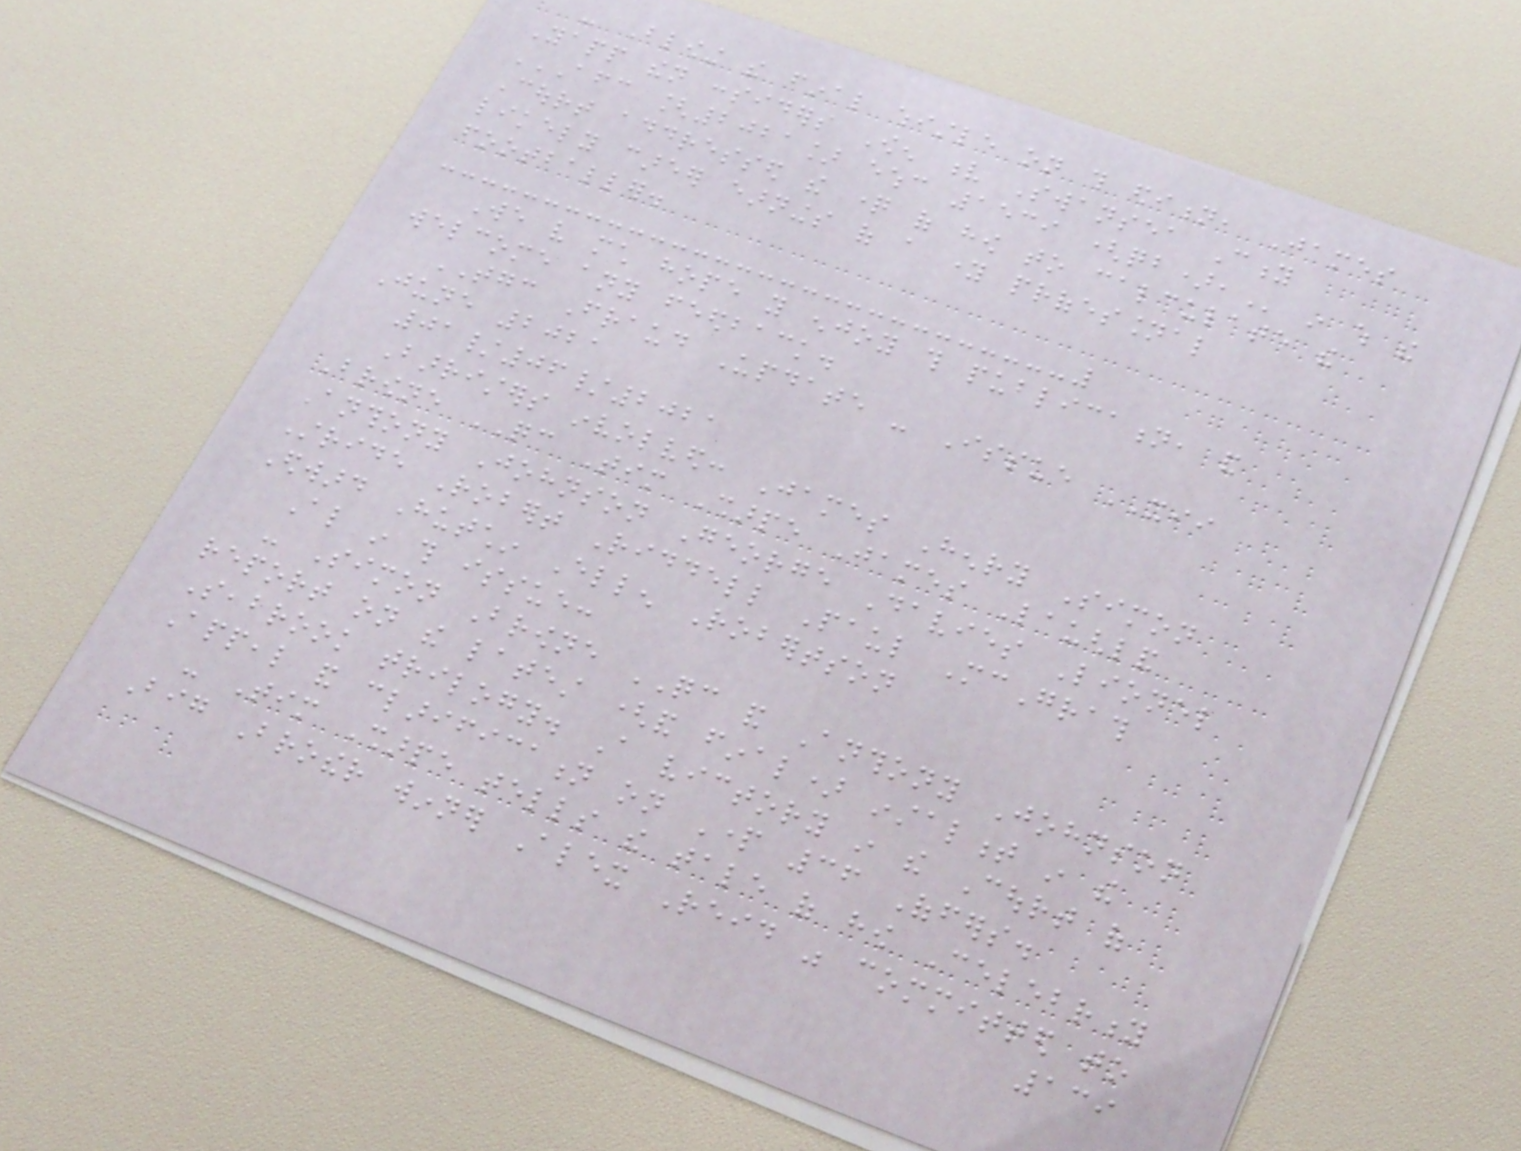- Blowing the final whistle on this edition, James
Yapp then considers Owen v Swansea City
AFC [2021] EWHC 1539 (QB), in which the
Court addressed the question of how to calculate the
likely career earnings of a young professional
footballer.
We very much hope you enjoy this publication, and
welcome any feedback.
TGC Fraud Update - Issue XII
June 2021
01/06/2021
Barristers involved: James Henry Simon
Browne QC Tim Sharpe James Laughland
Anthony Johnson George Davies Lionel
Stride Robert Riddell Paul McGrath
Edward Hutchin Ellen Robertson
Also in this issue:
- Simon Browne QC and Anthony Johnson
report on the latest (and final) instalment in the
Seabrook trilogy. A victory in the Court of
Appeal and clarification on Part 36 Offers.
- Tim Sharpe tells the tale of how Celebrity
Big Brother winner Alex Reid was committed to
139
